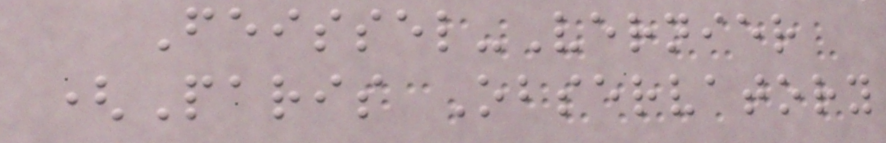Feissel-Vernier
(Paris Observatory
